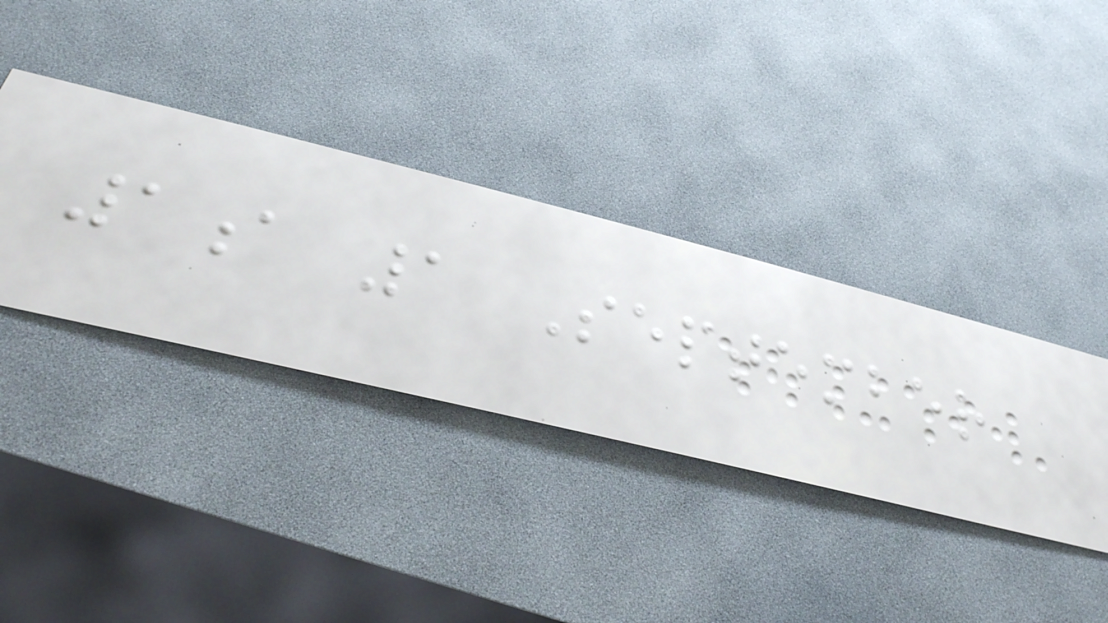1a 1 September
